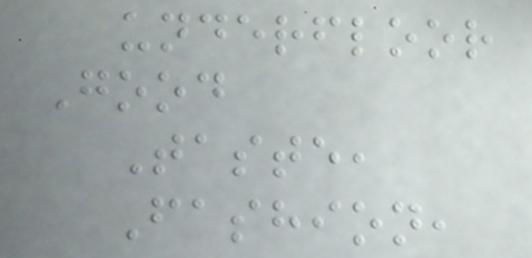underfloor
Good
Taste,
Fashion,
